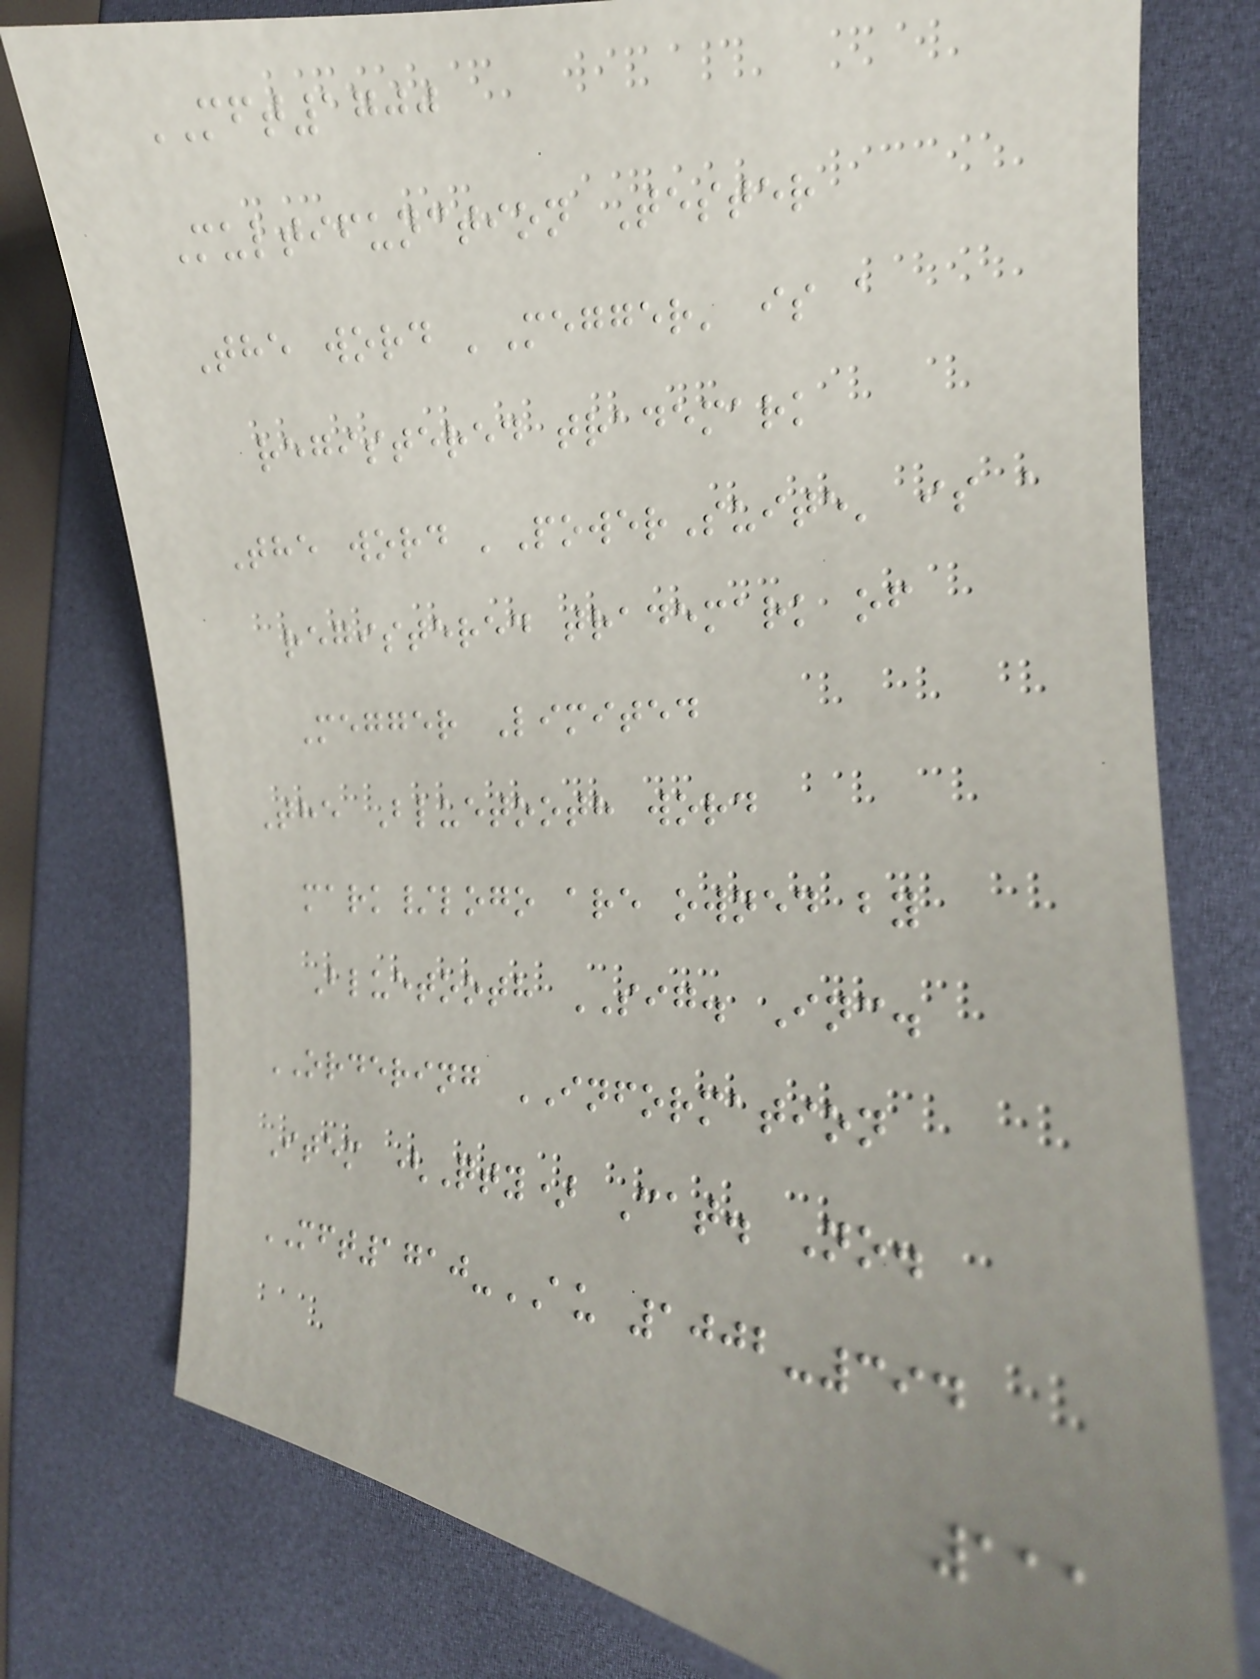MFT1700
Multifunction Tester
The word 'Megger' is a
registered trademark
The word 'PowerSuite' is a
registered trademark of
Megger Limited
The Bluetooth word
mark/logo are owned by
Bluetooth SIG. Inc.
ORDERING INFORMATION
Item (Qty) Cat. No.
MFT1710-AU 1002-394
111
